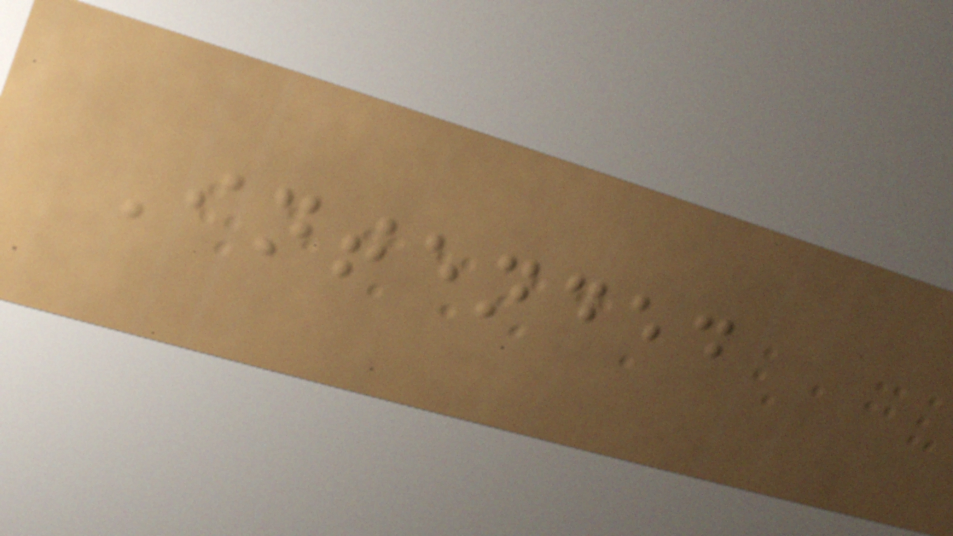Intended
